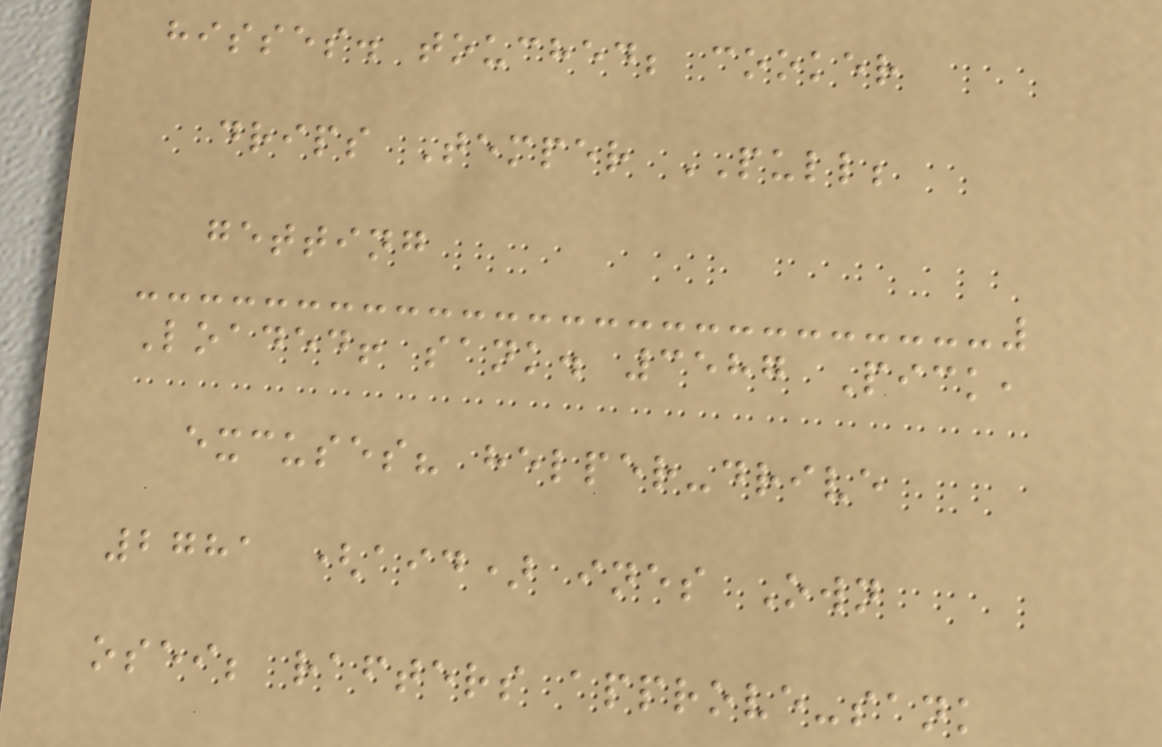hisses. touched; cooker
drips Temper PULL;
getting
Loaded! sank. 3587 Pick,
excuses? helper-drive
2781 (aid) ines Own
osei; rafters approve-sank
